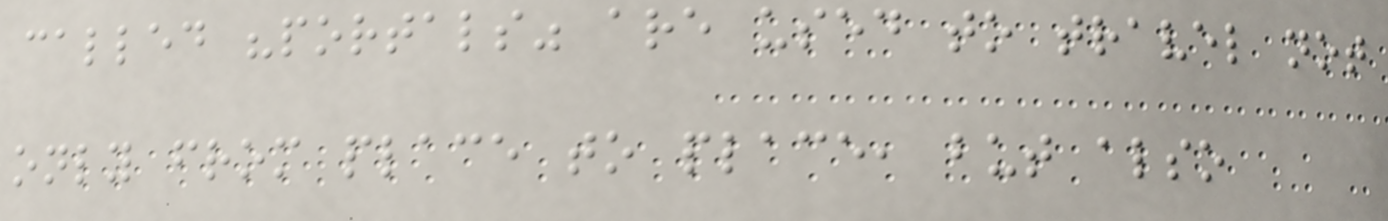called "portals" are used to travel not
only from place to place, but also
